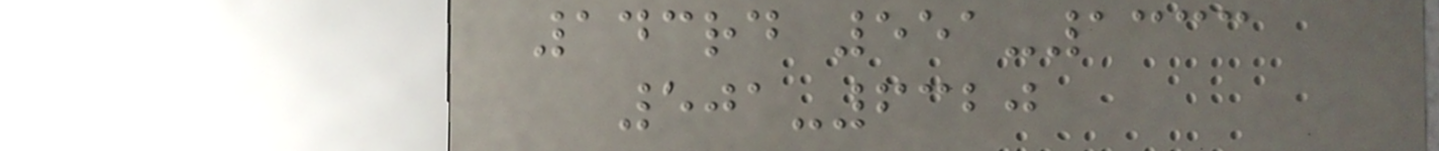143rd 551-1333
501-6320
